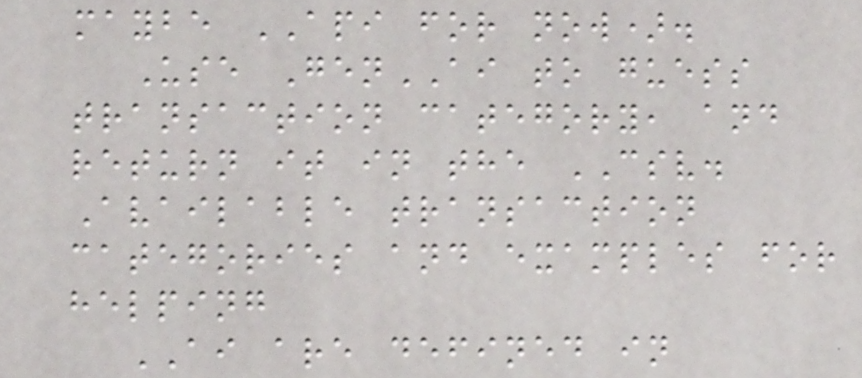maybe API for now).
Use GenAI to guess
transaction category, and
return it in the CSV.
Available transaction
categories and examples for
helping
AI are defined in
